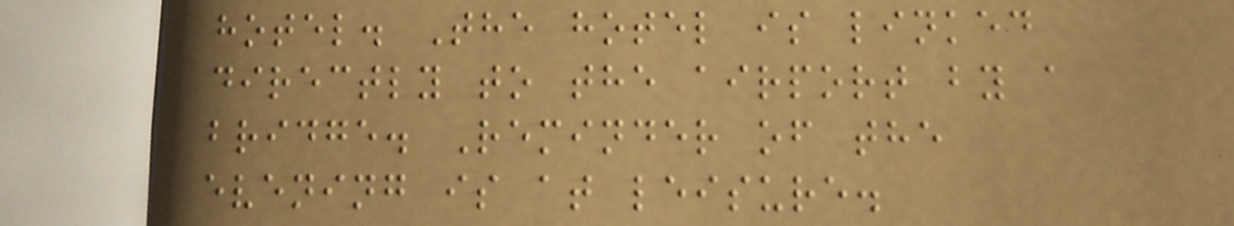hotel. The hotel is linked
directly to the airport by a
bridge. Reminder of the
evening is at leisure.
